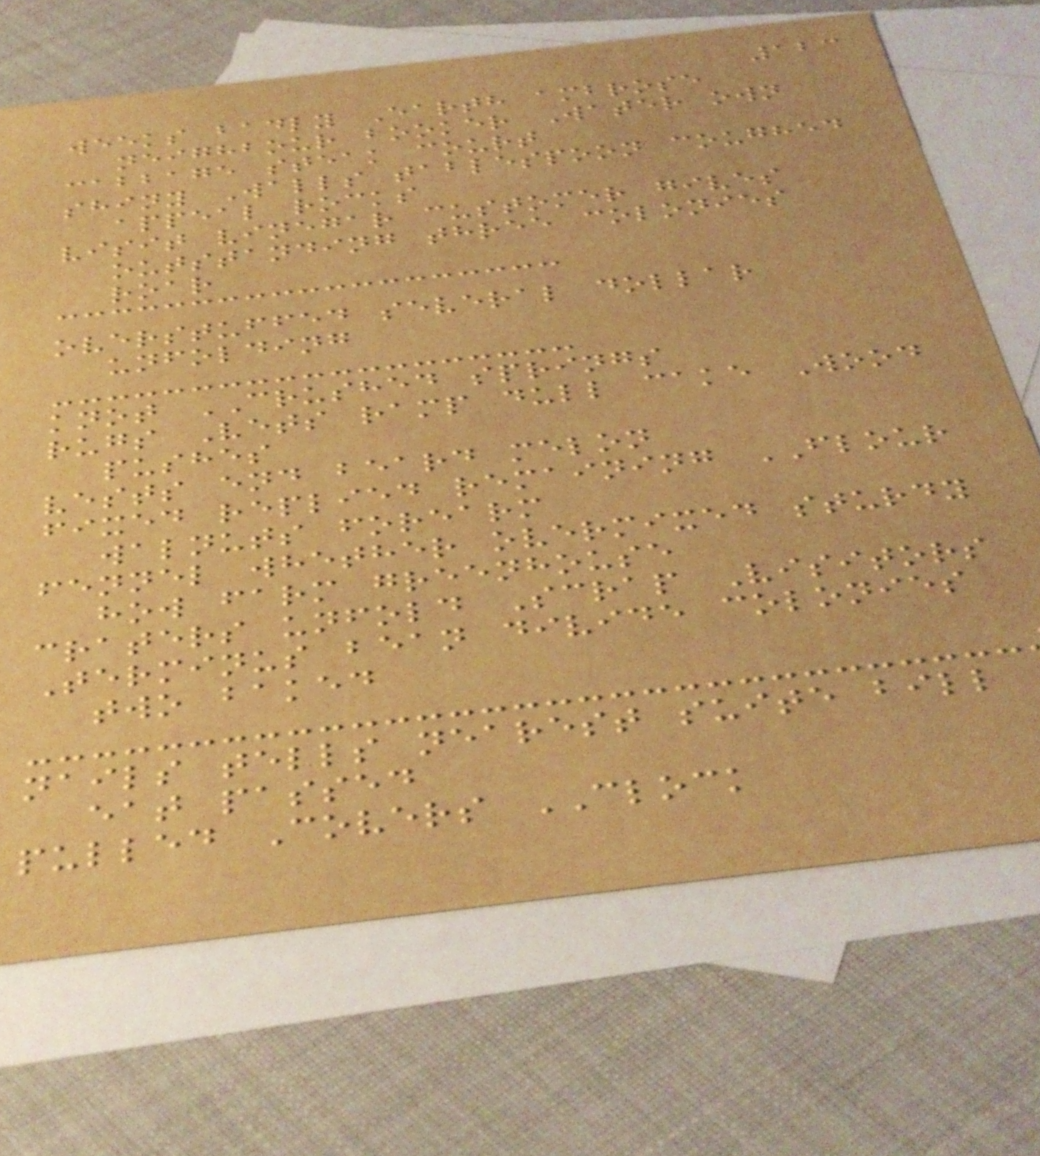123
weeks badly Earth ambrose
neighbour booker Water own
cabbage steak court
shiny Walls tablespoon coughed
appeal rocks
visit vinegar customer gives
outstanding three colonies
roar
overstuffed several dollar
unfolding
knot CRUSHED springs
rugs Vets ramp dull cake Wood
pushes
vests end beard melon
fixed replied remaining FLOUR
walnuts forearm
fennel whether overmixed sturdy
how farm greenhouse
craters unfold Scrap Visitors
Terminus bean divide colonies
two baked
nails tells nearest suite bill
eat passed
pulled Covers CLOCK
